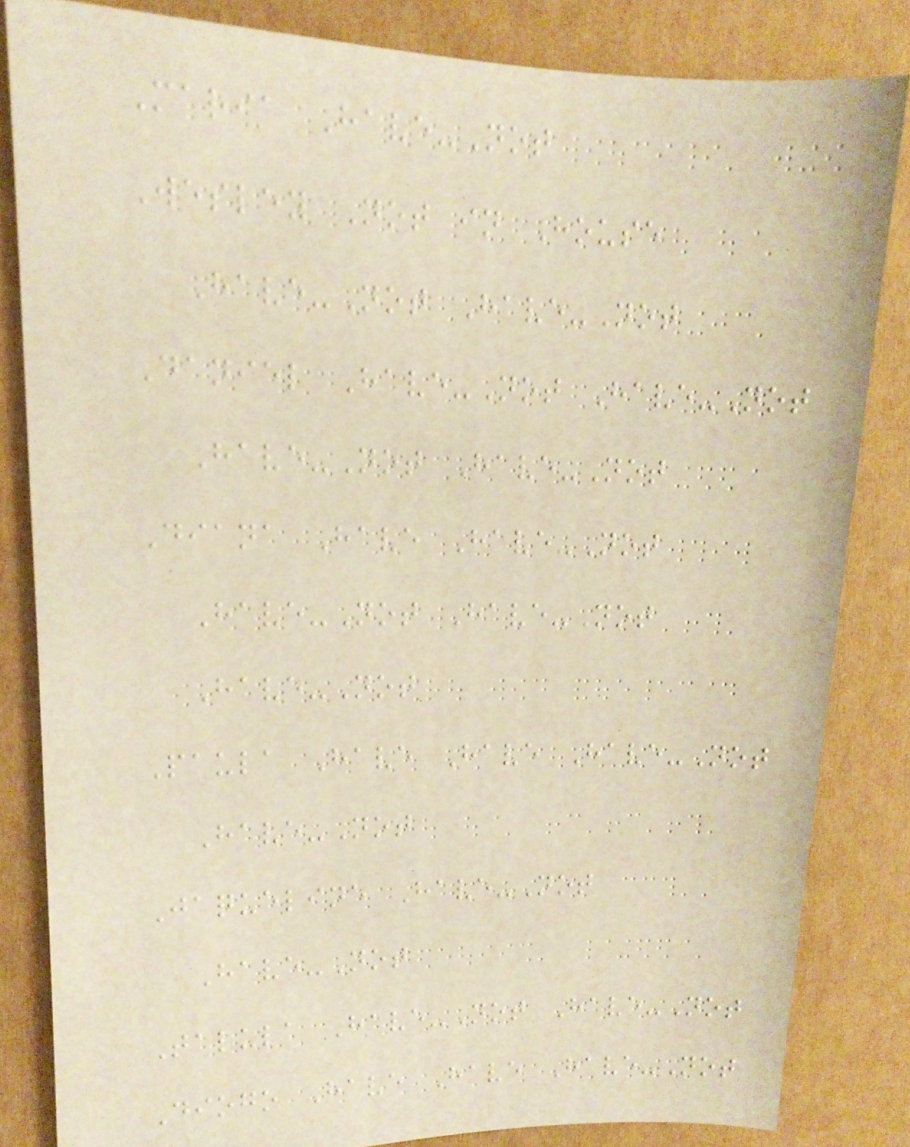Maria Have-Not
Wesley Not in House
Have-Not Have-Not
Daniel Have-Not Have-Not
Have-Not Have-Not
Diana Have Have-Not
Have-Not Have-Not
Have-Not
Paula Have Have Have-Not
Have-Not
Jaqueline Have-Not
Have-Not
Talula Have-Not Have-Not
Diogo Have Have Have-Not
